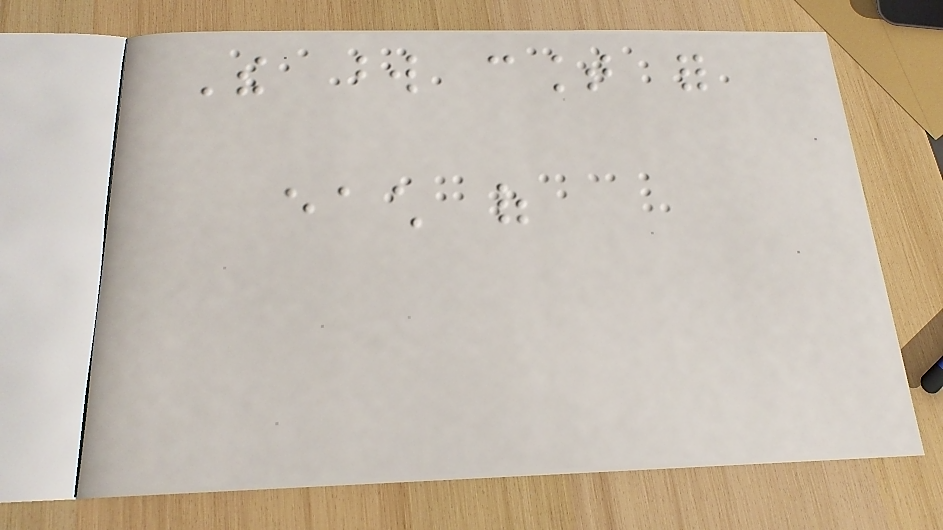The word count for
each of
